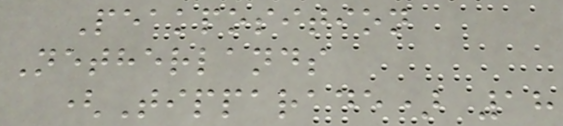Peakposition
Netherlands
(Tipparade) 18
